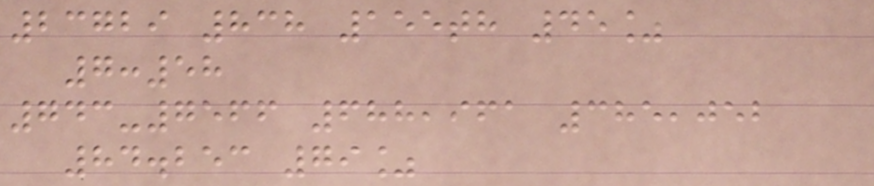23729 838 155th 45%
7:58
743-7566 688,961 385,052
84.253 79%
